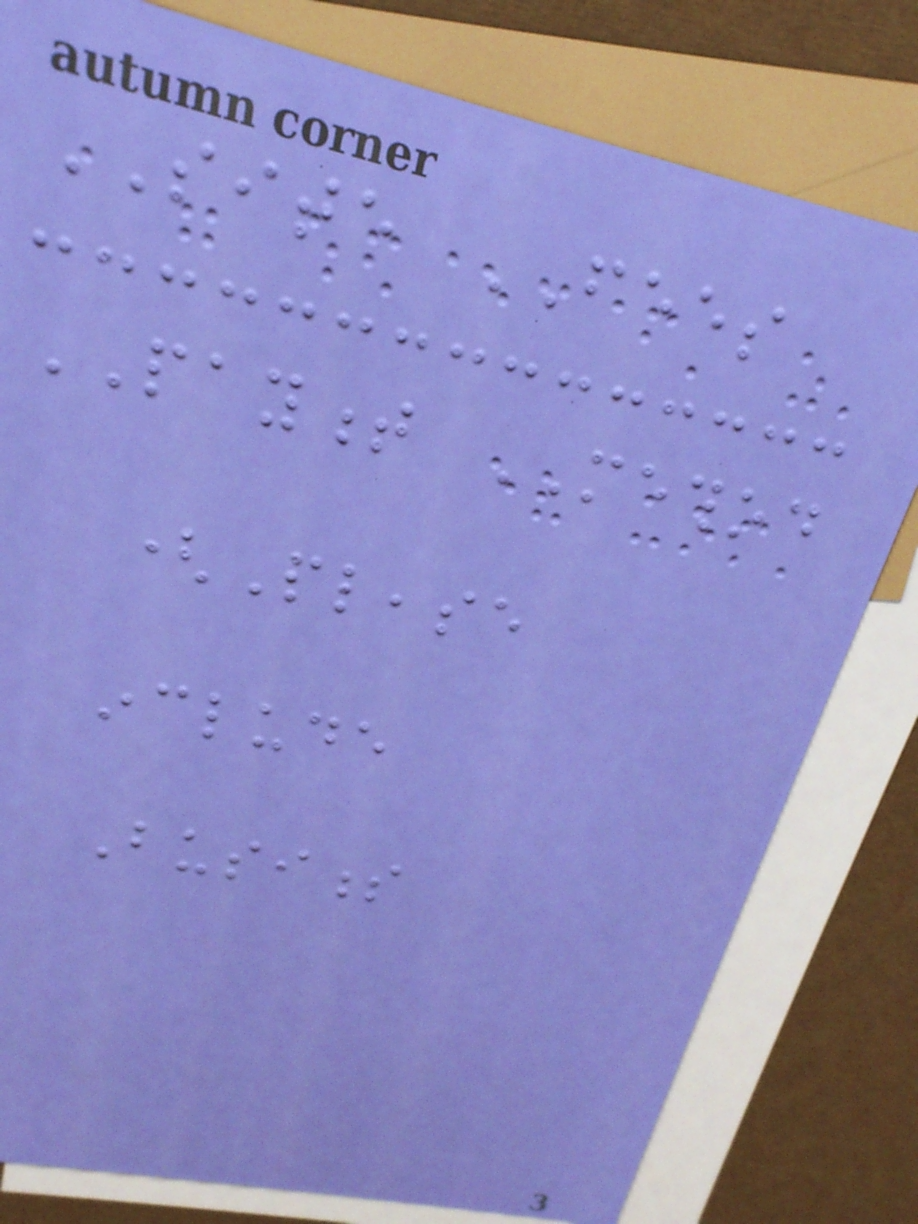SITE FEES
PAYMENT METHOD
(Please
include
Business
